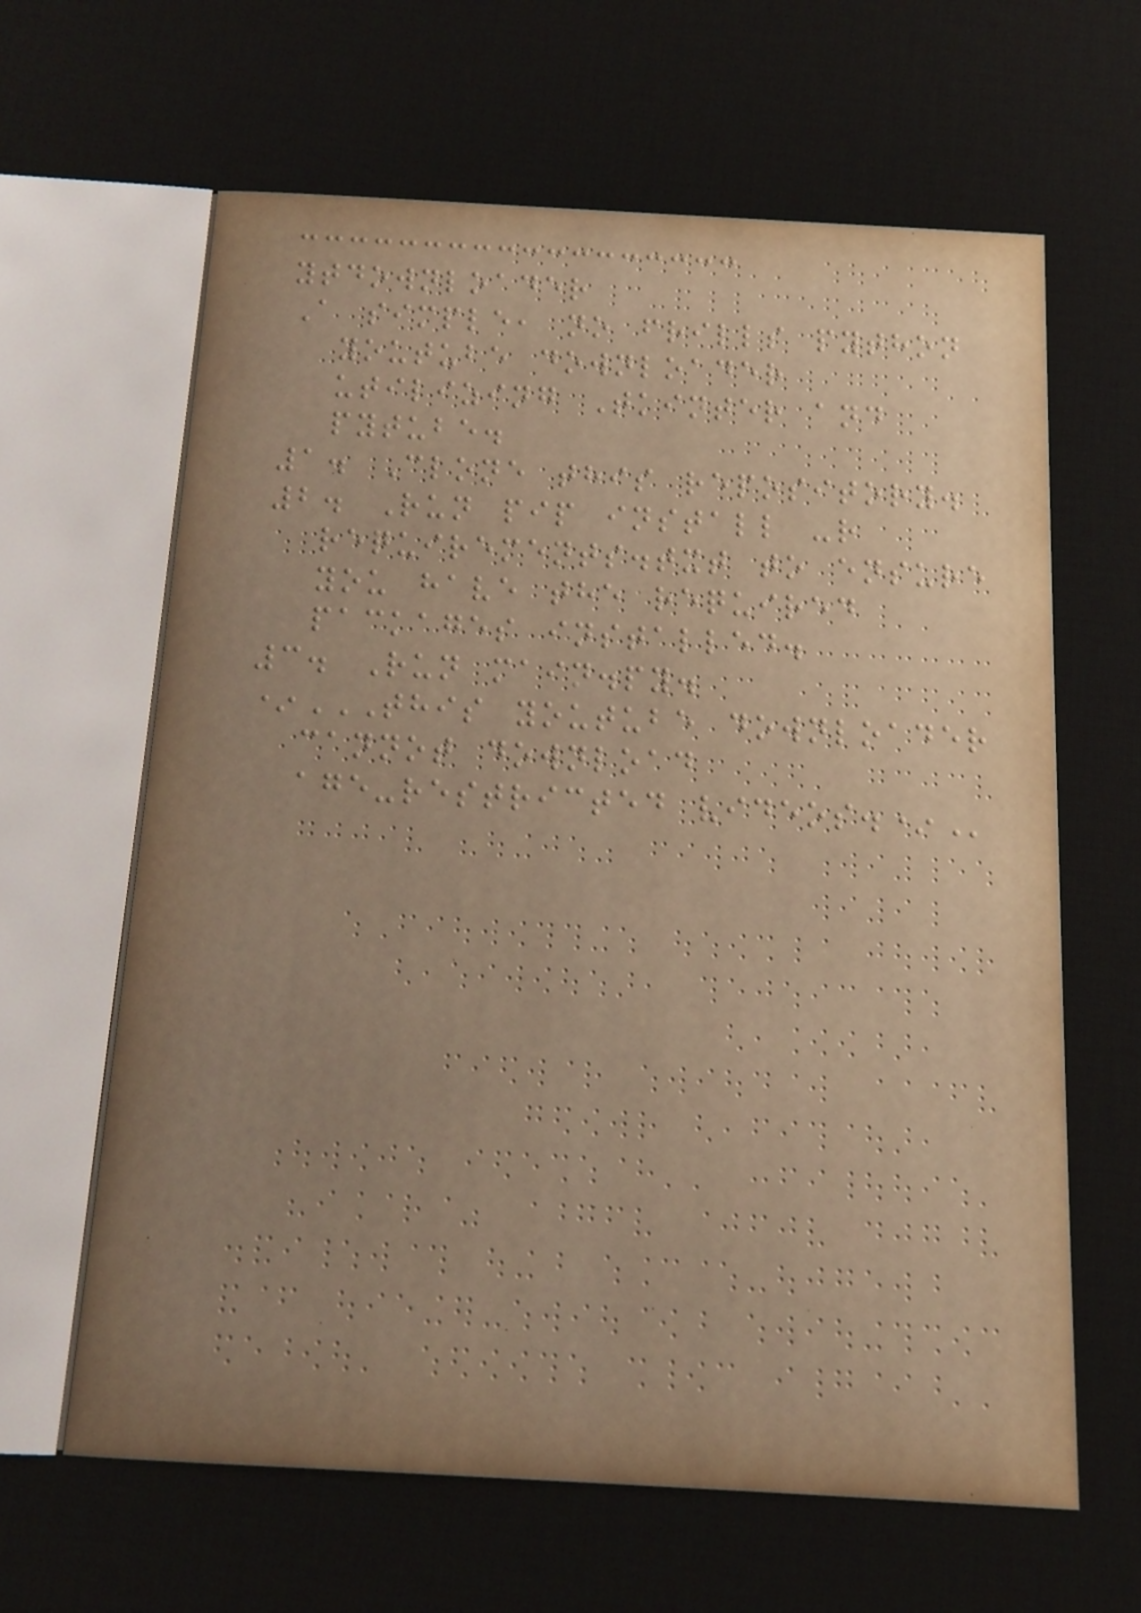ytdownloader
A simple, no frills python
youtube downloader
utilizing Tkinter and
pytube.
1. Clone this repository.
2. Run pip install -r
requirements.txt to ensure
you have the required
packages installed.
3. Run main.py.
*THIS YOUTUBE DOWNLOADER
CANNOT DOWNLOAD
AGE-RESTRICTED VIDEOS.*
